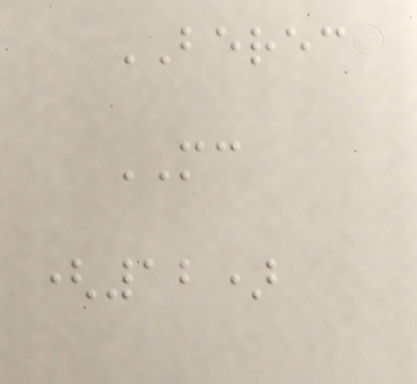BEREC
MC
(12)
